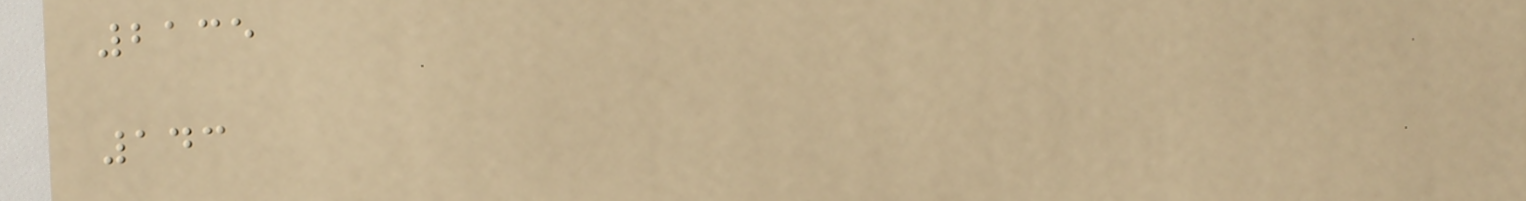2135
143
